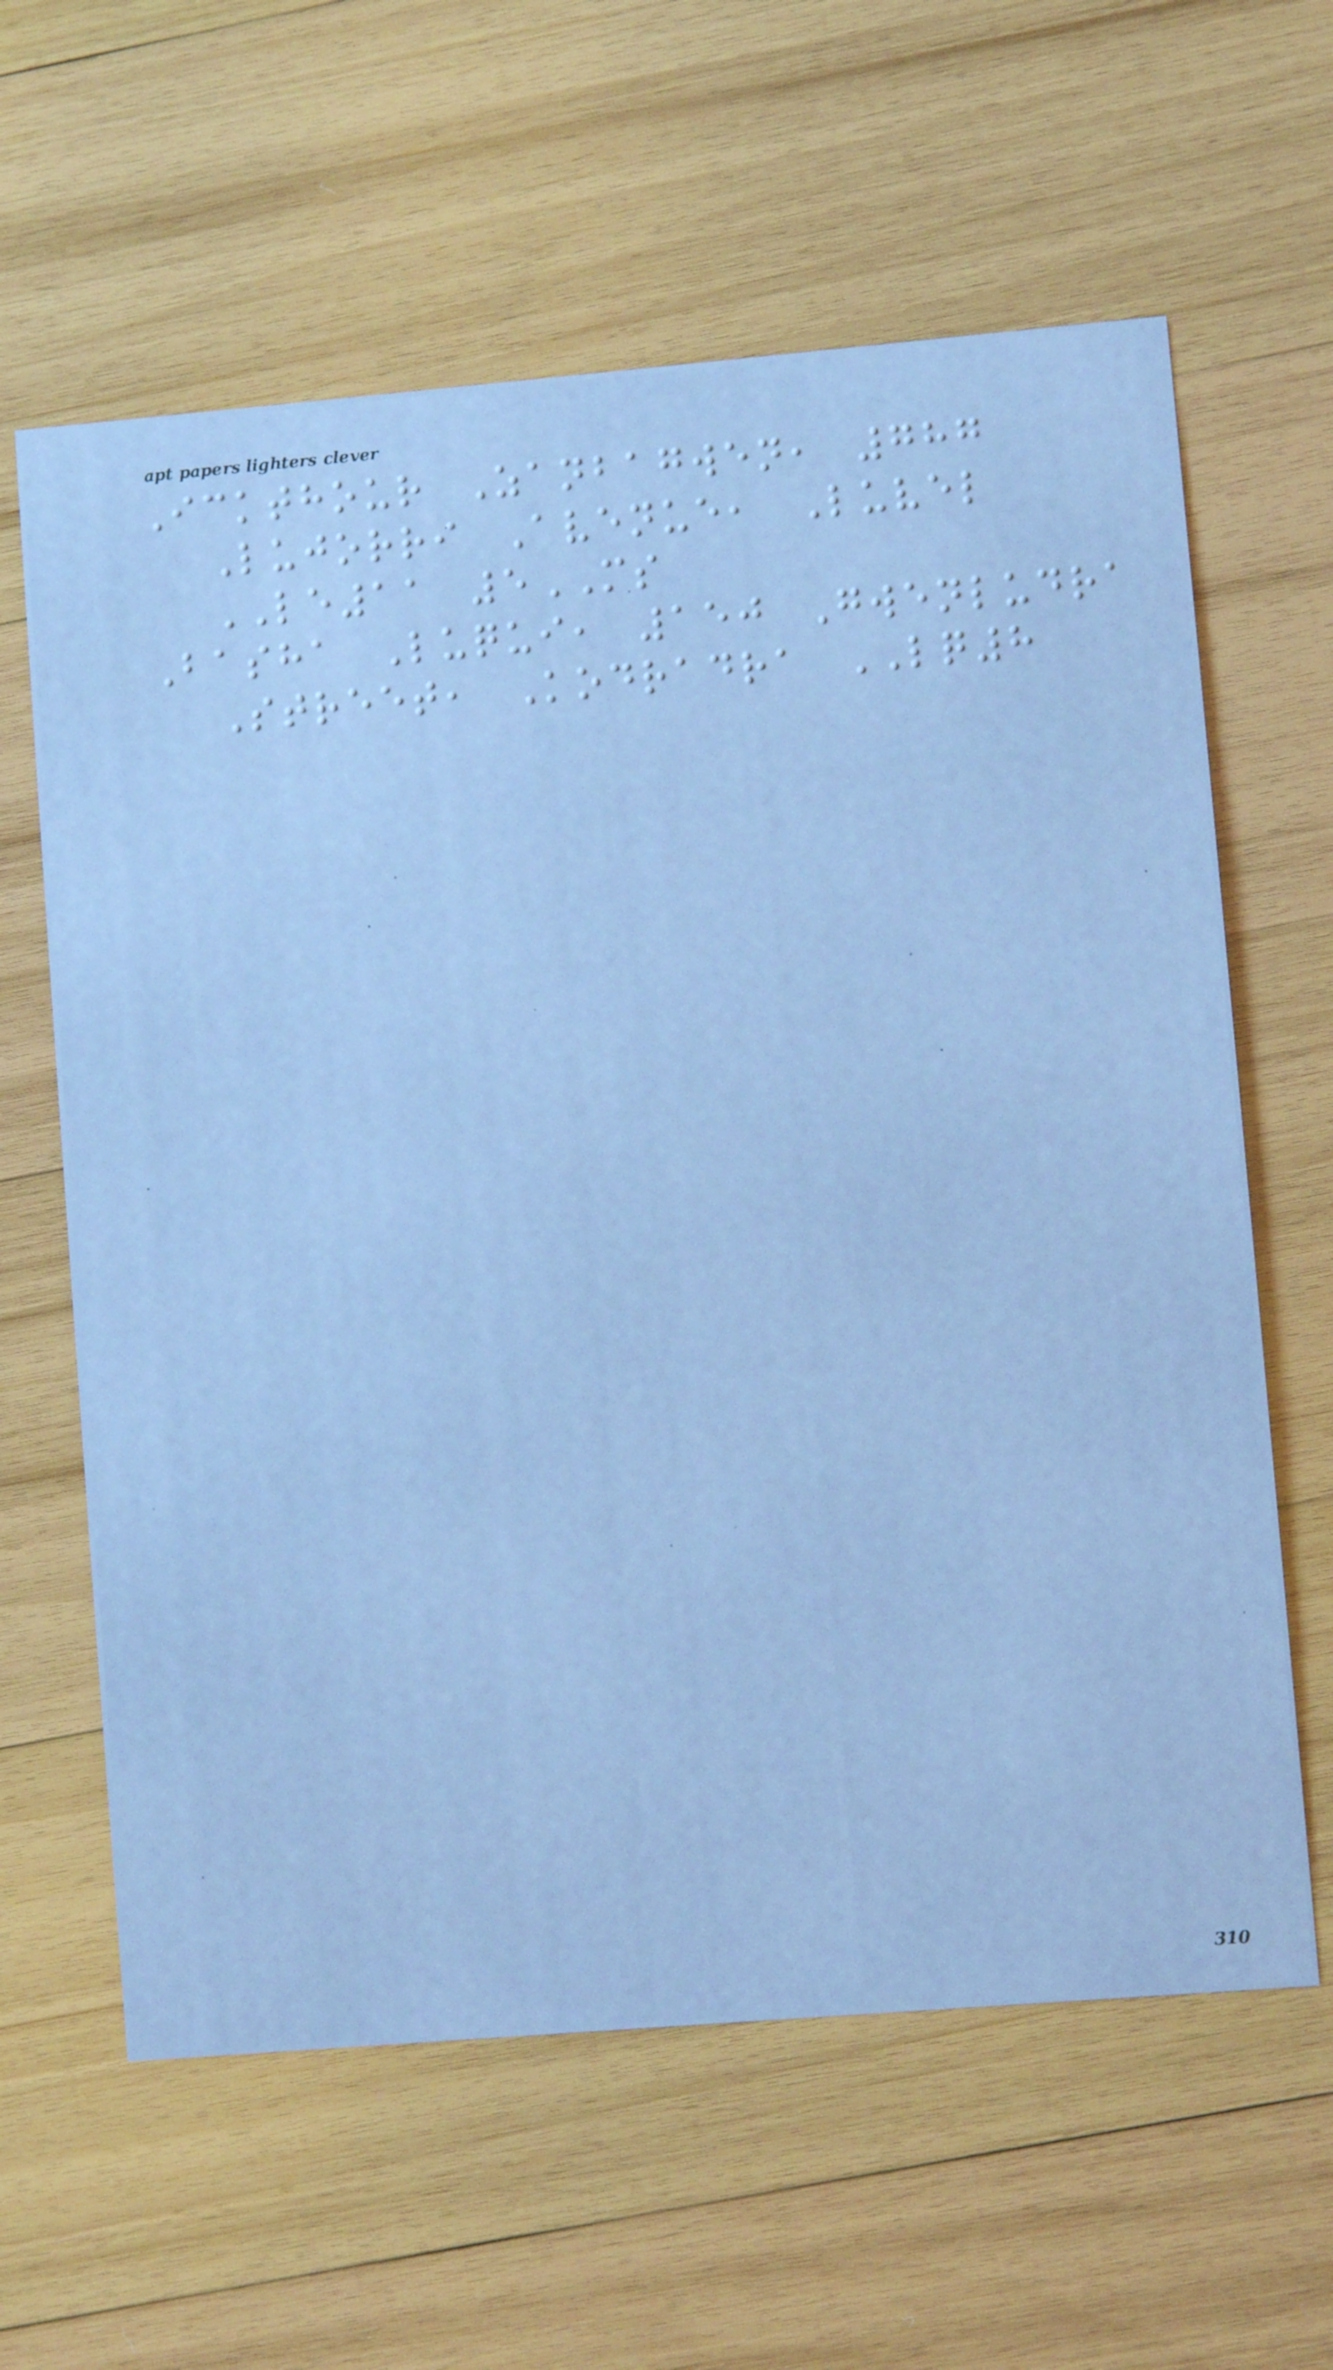Ickthour Zanbagwen, 787
Lujorri Avenue, Luvel
LE11 5MS
Basha Luqui, 150 Gwenludra
Street, Kodradra LQ8
